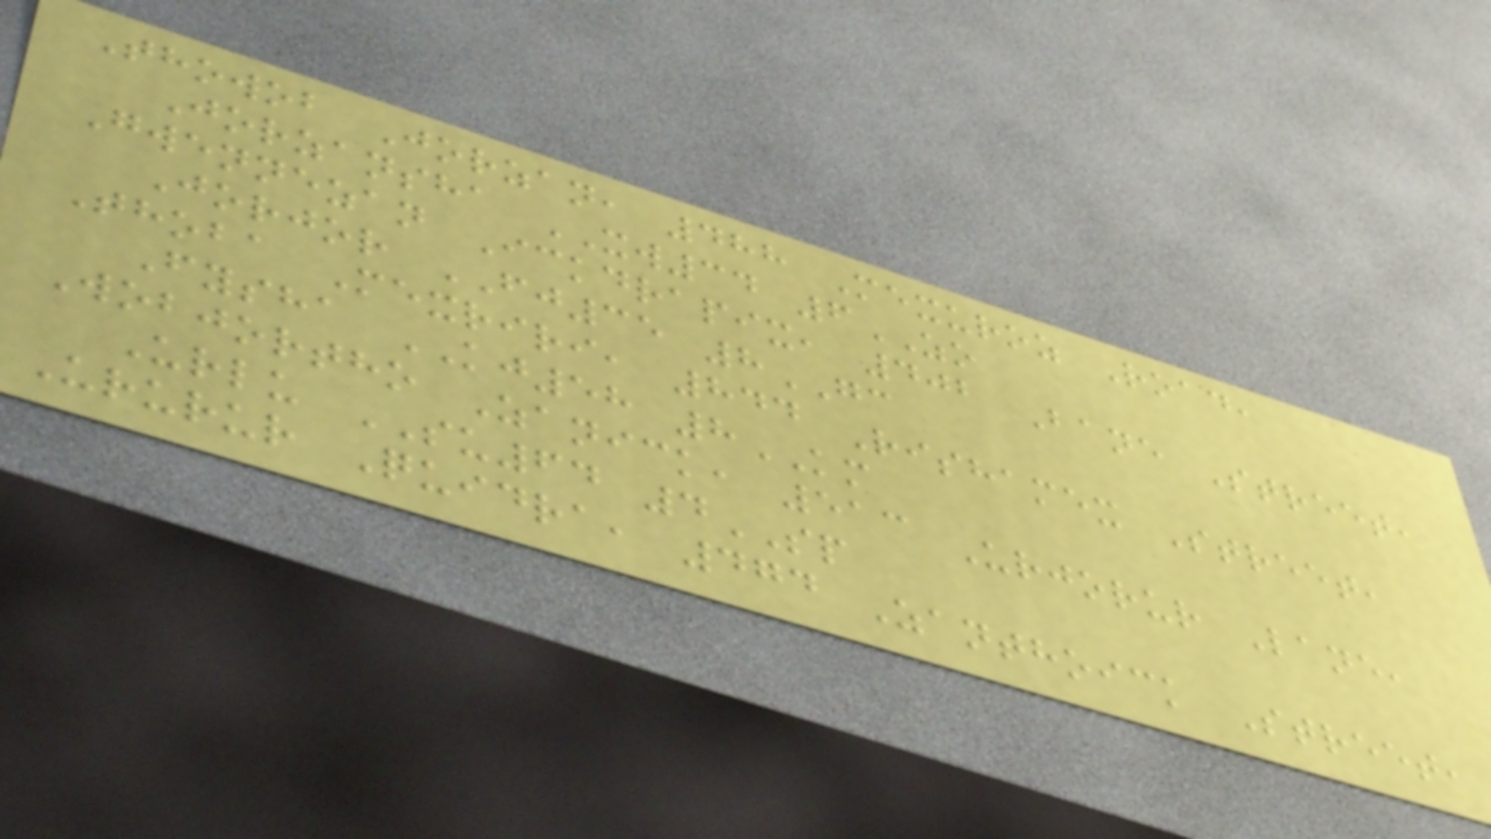Thowob Jorzan, 488 Mexuroz Road,
Jorzansha XW34 6ZO
Gwennezan Ickdrapix, 402 Bane Street,
Jorjor FJ35 8GC
Thoba Mexriri, 844 Rishamex Street,
Fysha KJ58 8KM
Wobjortho Zanick, 513 Urjorur Lane,
Urlu SU64 4SP
Ururur Quidra, 474 Zanthoick Street,
